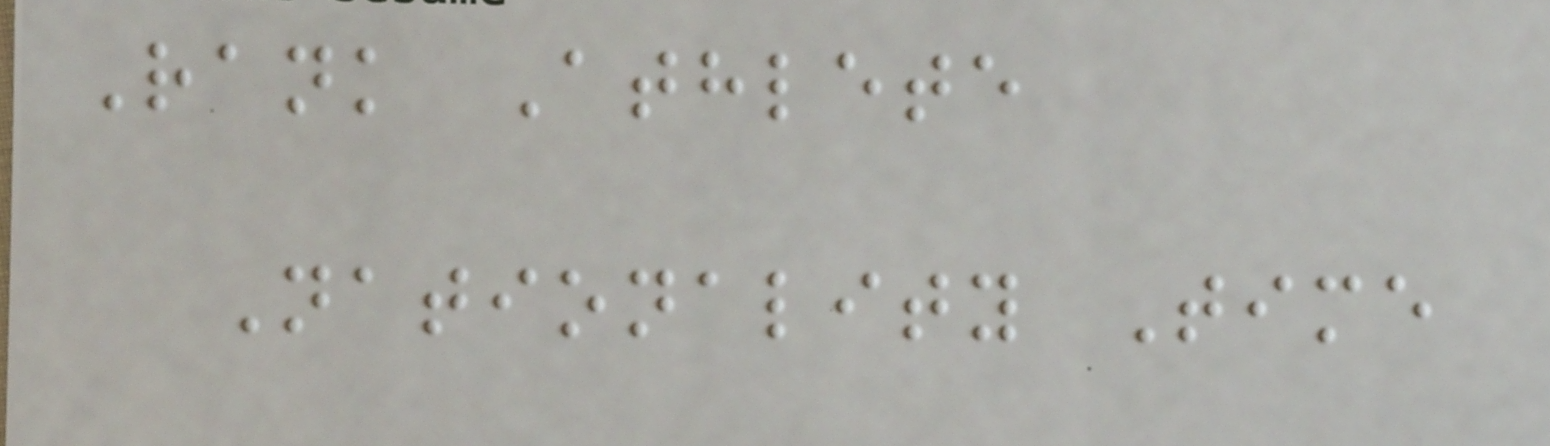Rank Athlete
Nationality Time
